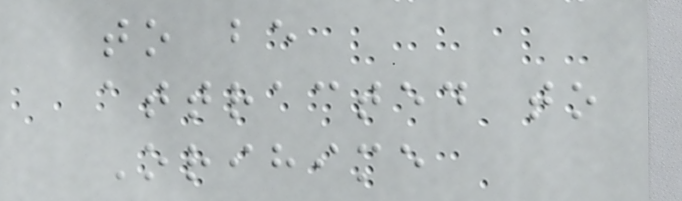to be
attracted to
Orihime
